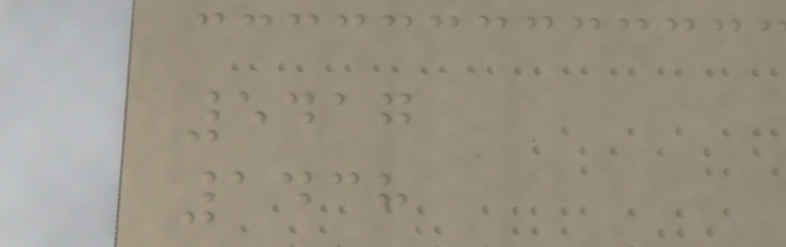5417
1438
